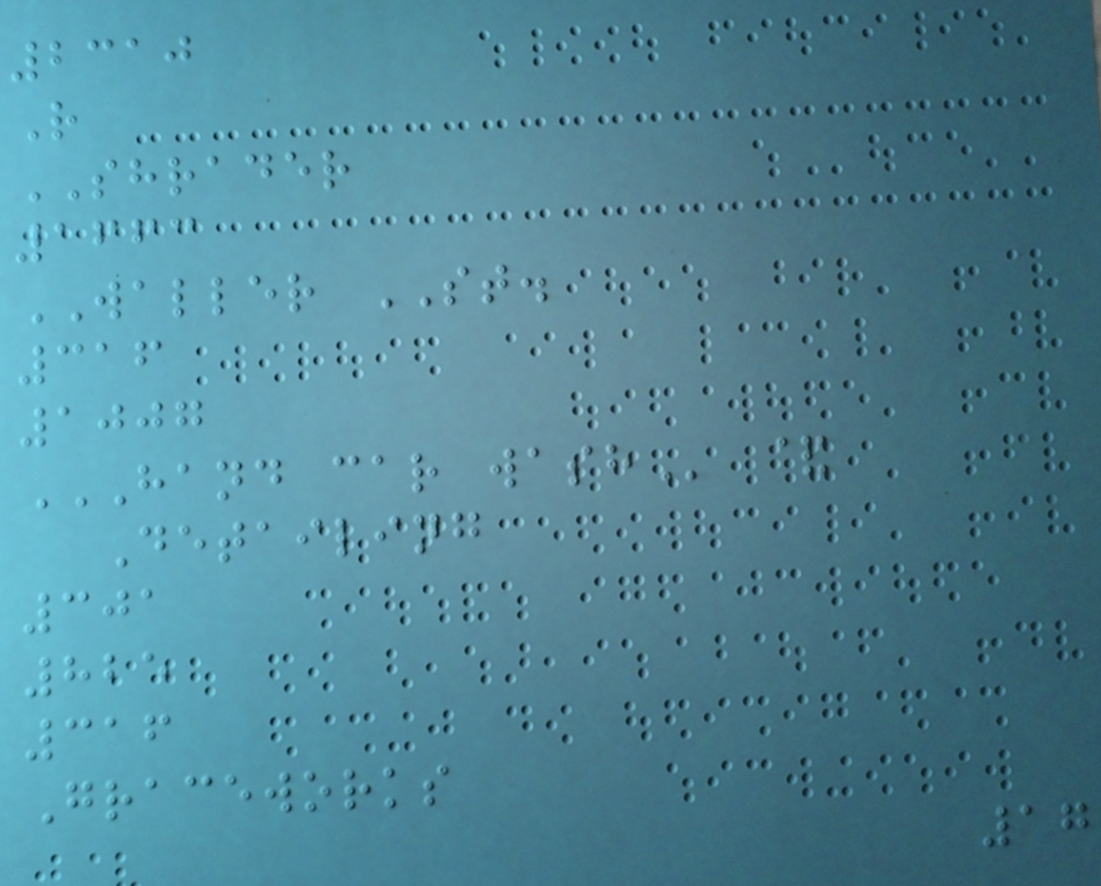2310
R
SHRADER
1663
WALLER ST.
316
1007
HAND CAR WASH &
Detailing
301
825
316
Graceworks
17
